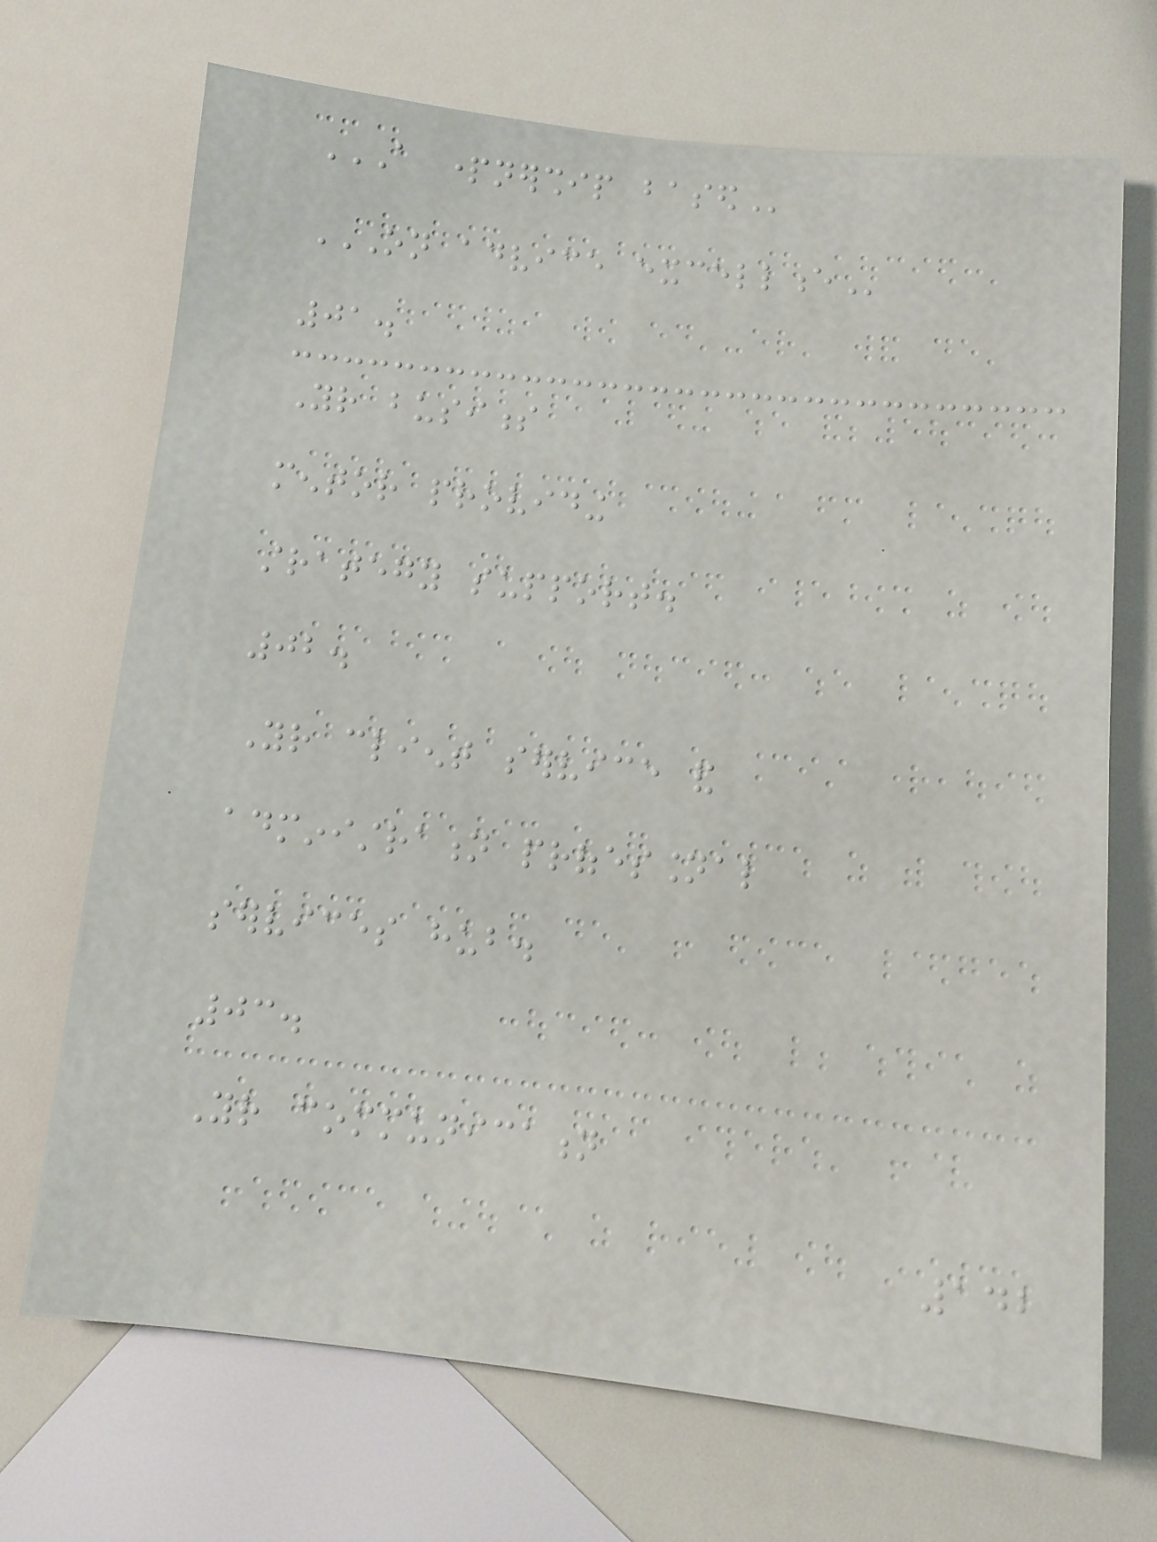A PARTNERSHIP BASED
ON ADVICE EXCELLENCE
01.
Your business
mentor providing
strategy support.
02.
Your client service and
administration professional
services hub.
03.
Your communication
142
